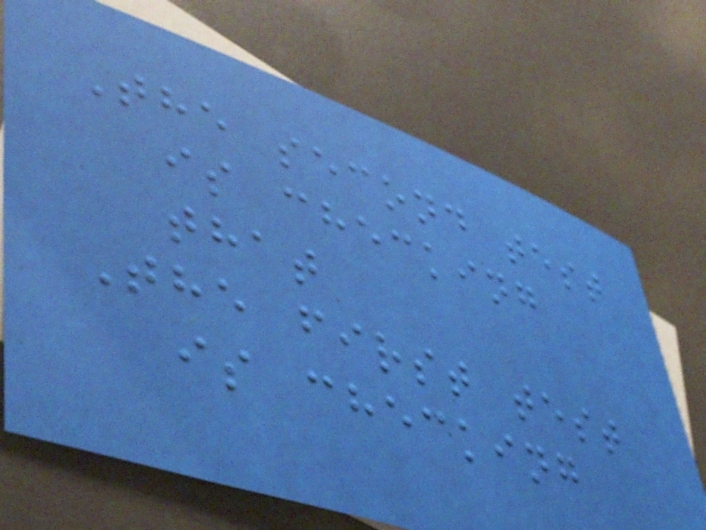The second test
is checking
that
The first test
is checking
